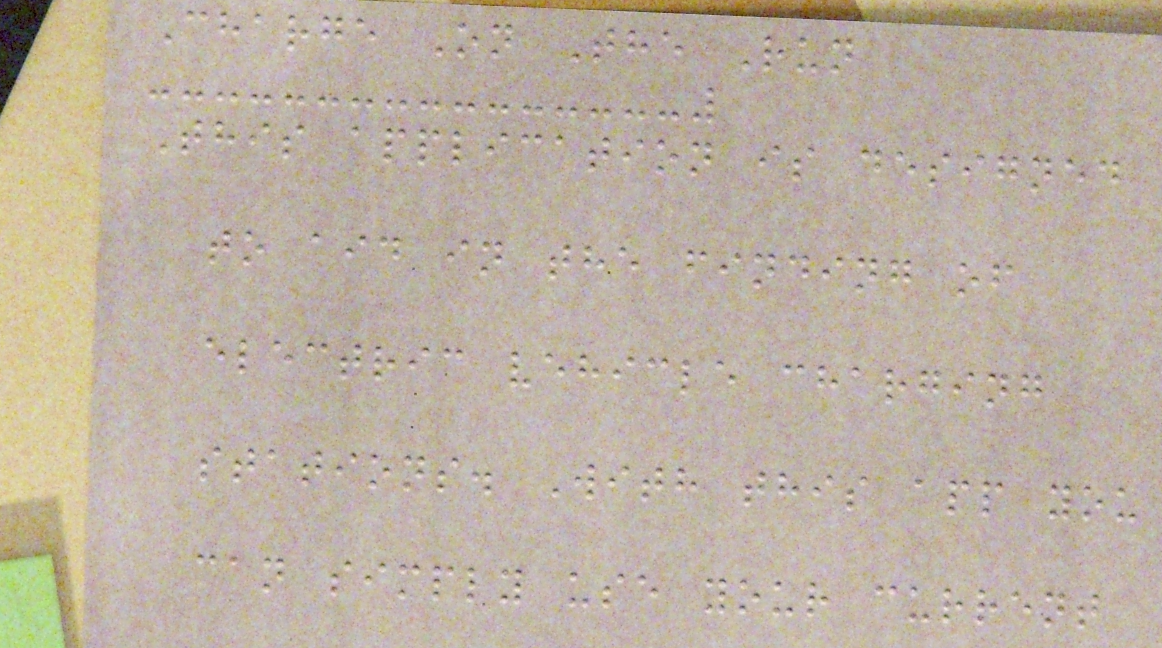Charge On The Run
This application is designed
to aid in the finding of
electric vehicle charging
stations. With this app you
can simply use your current
